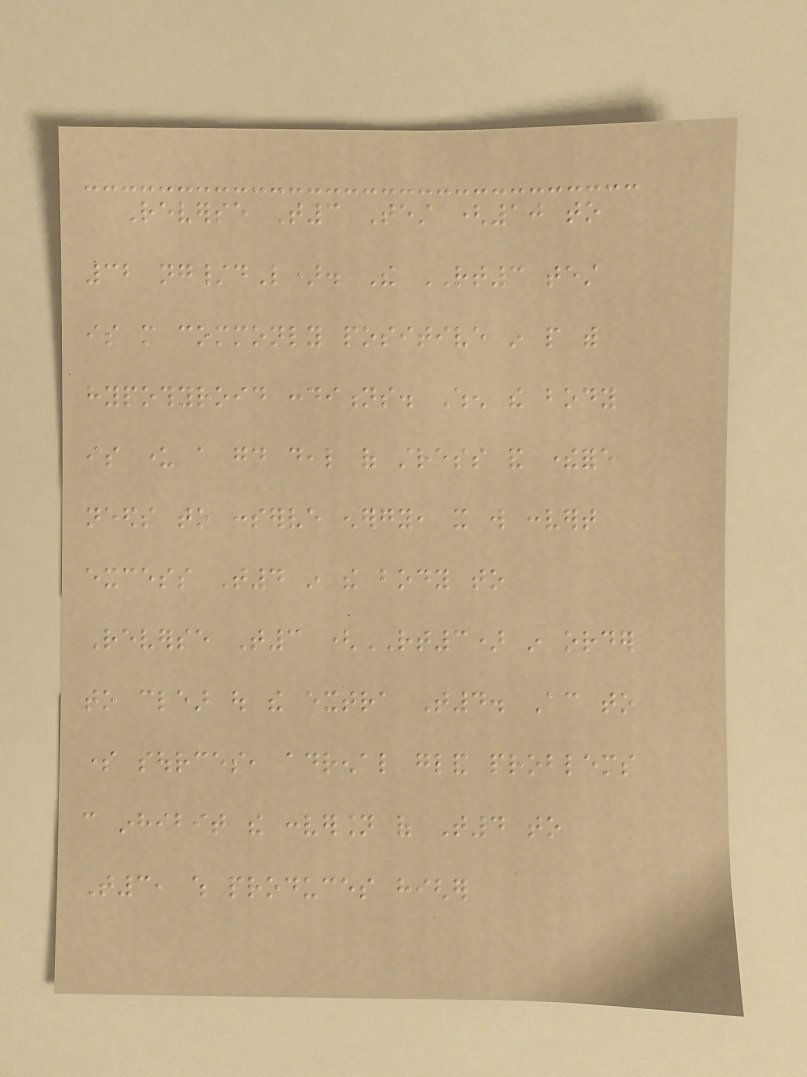Reverse T3 Test (10 to
32 ng/dL). The RT3 test
is more commonly positive in people with
hypothyroid conditions. When the body
is under a good deal of stress and therefore
needs to conserve energy, it will convert
excess T4 in the body to
Reverse T3 (RT3) in order
to clear out the extra T4. According to
some sources, adrenal gland problems
can inhibit the conversion of T4 to
T3, which produces higher
